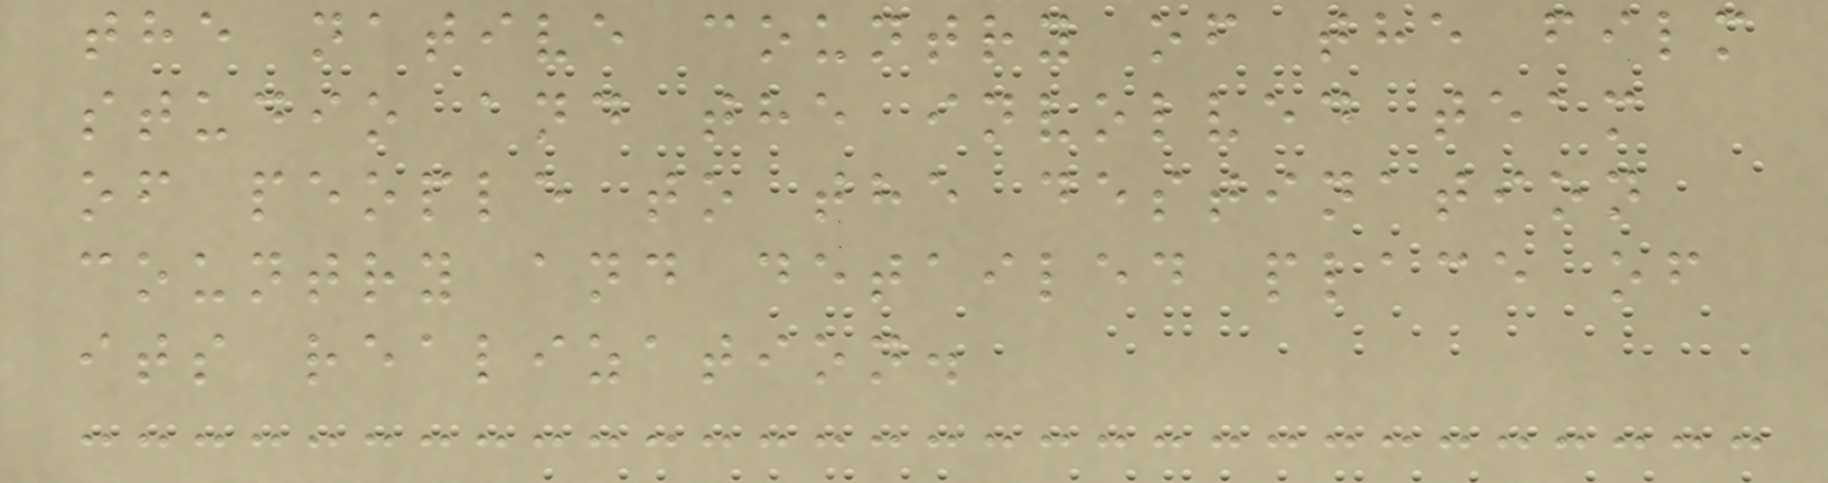the native country of the film
studio and the involved team
of people to the destination
country and detailed place of
its realization.
